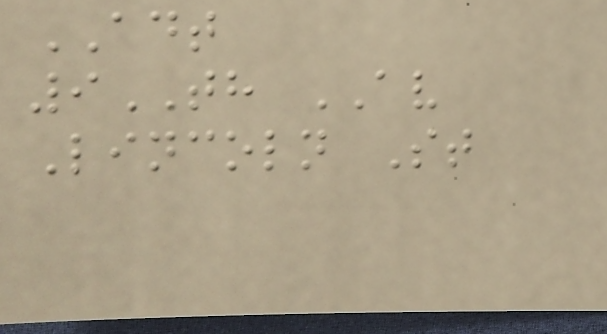ADT
9TH AV
Lincoln St
